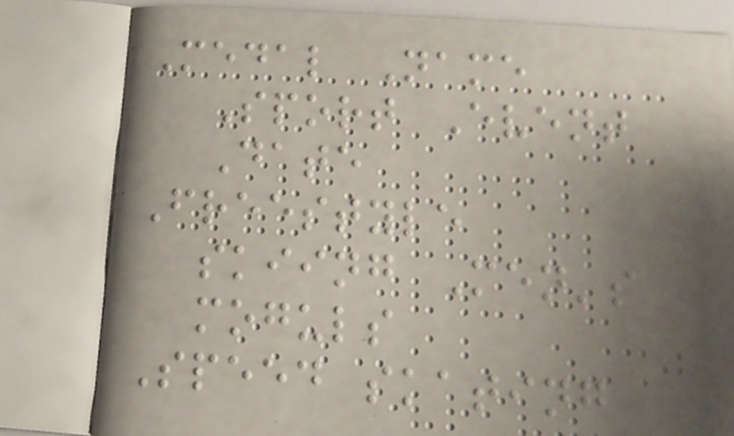Medal Name
Sport Event
Date
Freestyle
skiing Men's
moguls
Speed skating
